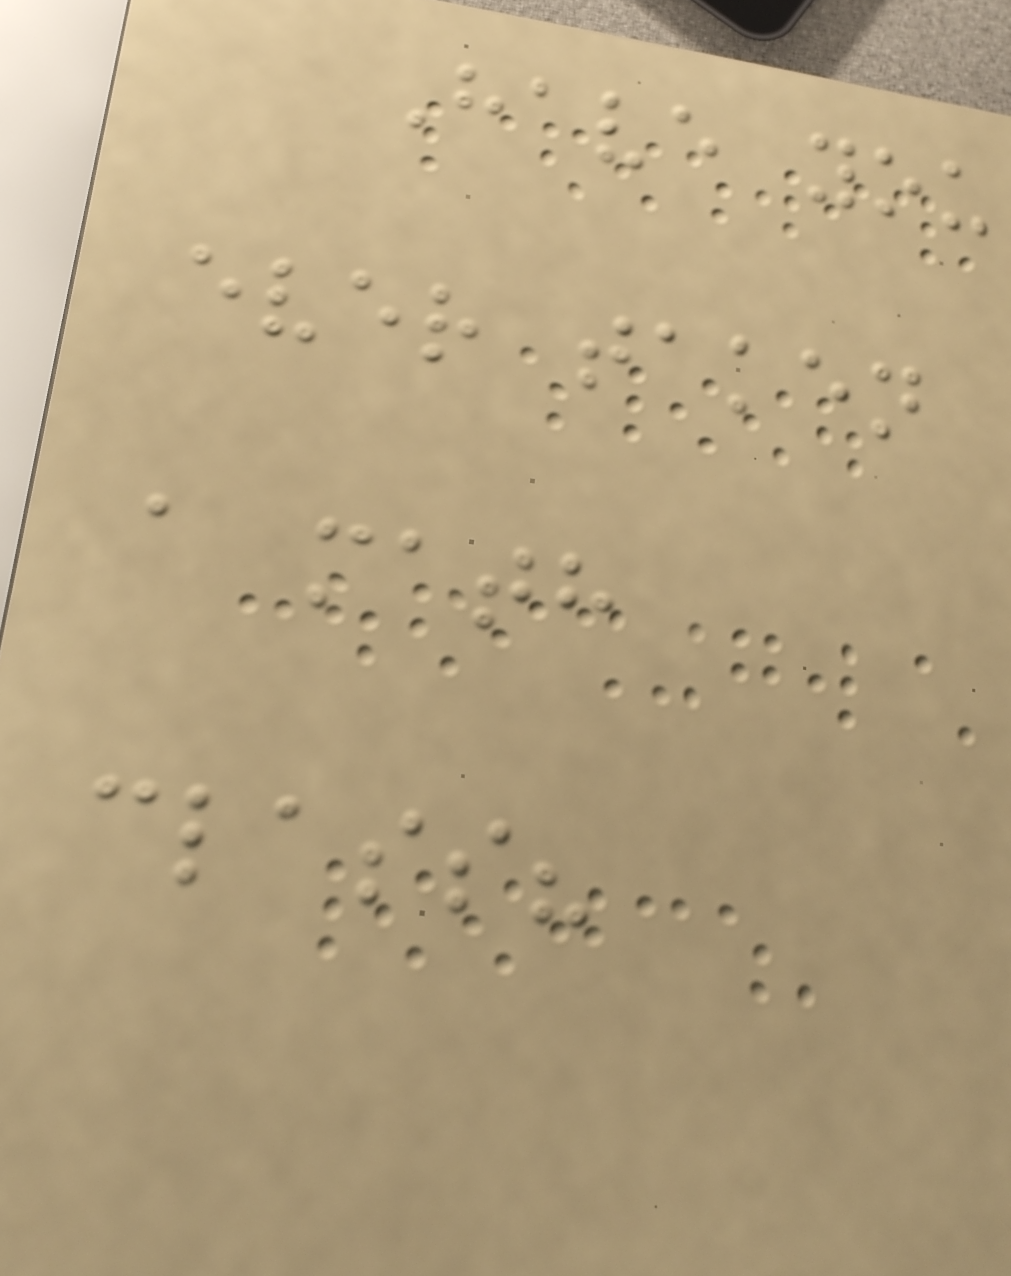Have you
ever taken
a math
class?
